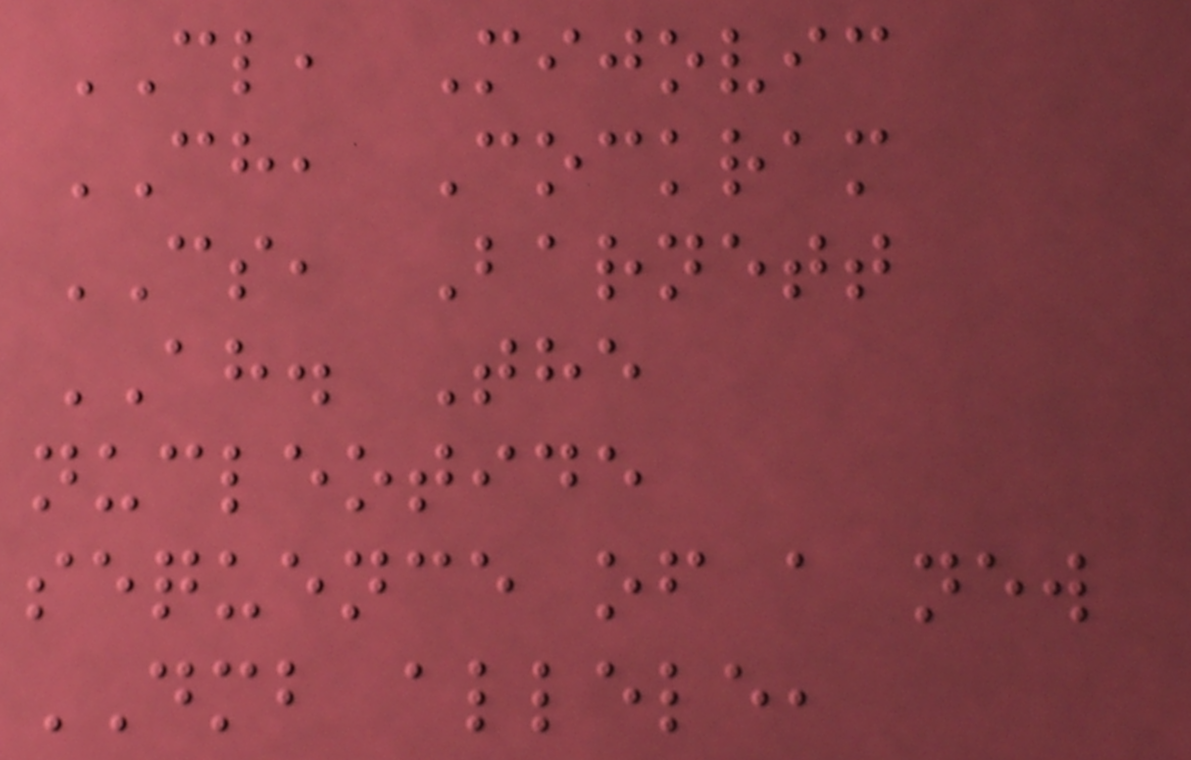CL, Mijovic
CH, Cockram
CS, Barnett
AH. The
nucleotide
sequence of a new
DMB allele,
